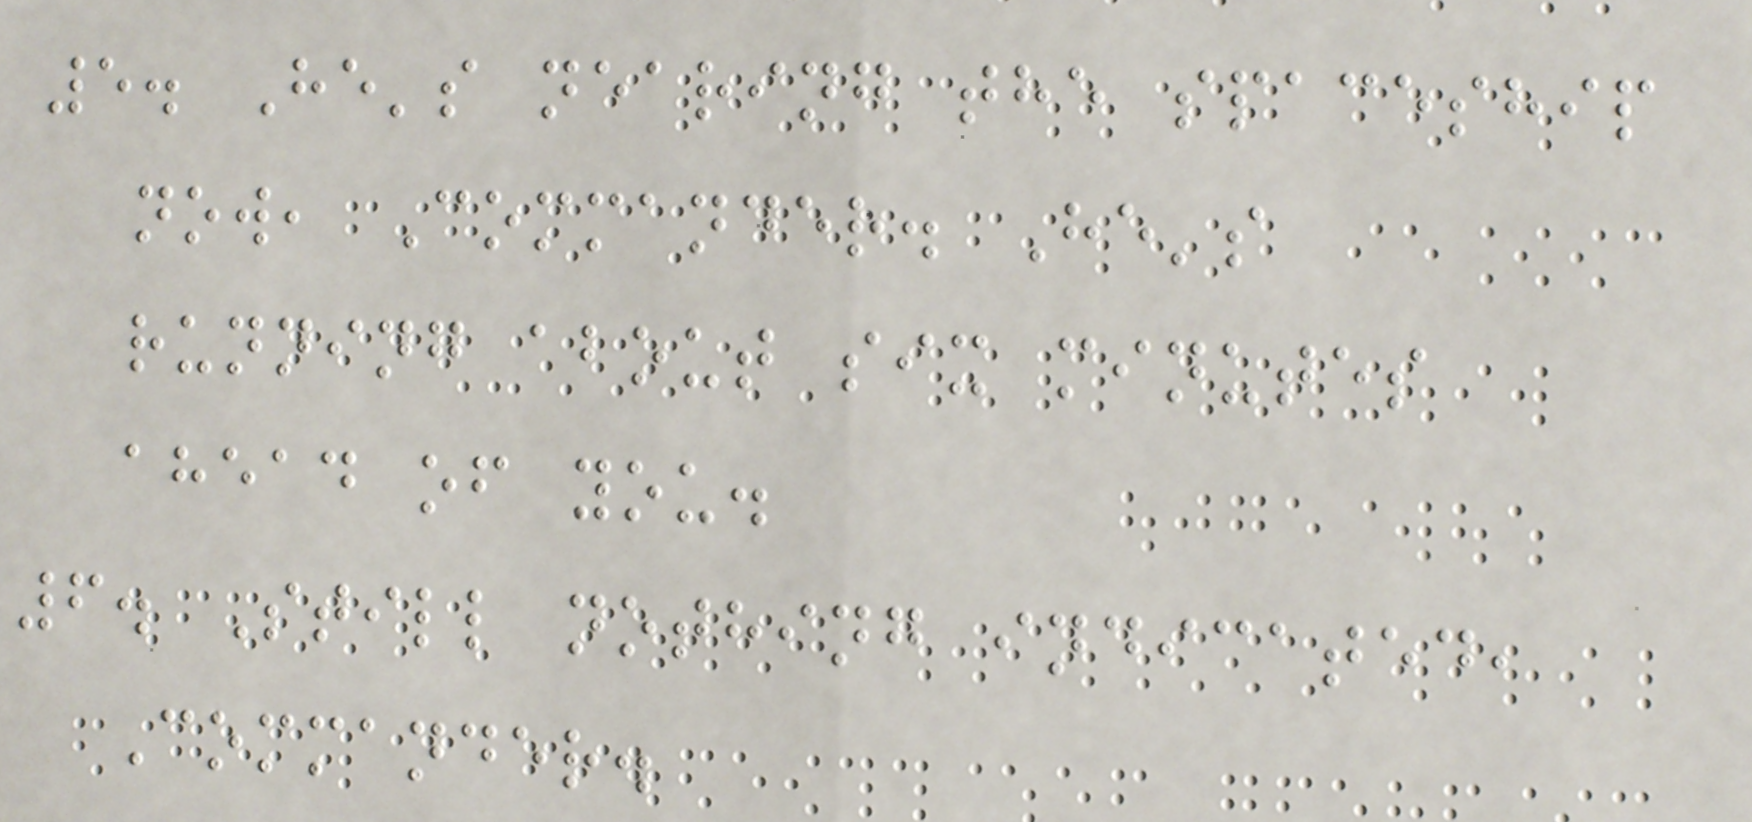5. He's nearing the spaceship
now, Commander. He's
running about six minutes
ahead of you.
6. Still nothing indicated,
Commander.
